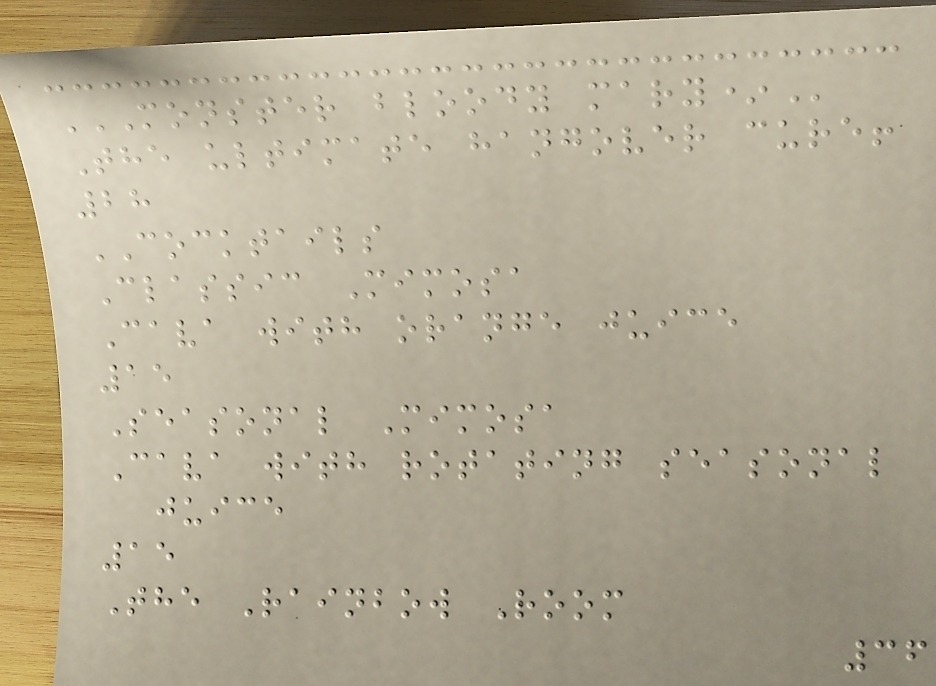MONSTER BLOODY MARY*
The ultimate hangover cure!
28
COCKTAILS
Classic Mimosa
Cava with orange juice
15
Seasonal Mimosa
Cava with rotating seasonal
juice
15
The Rainbow Room
36
